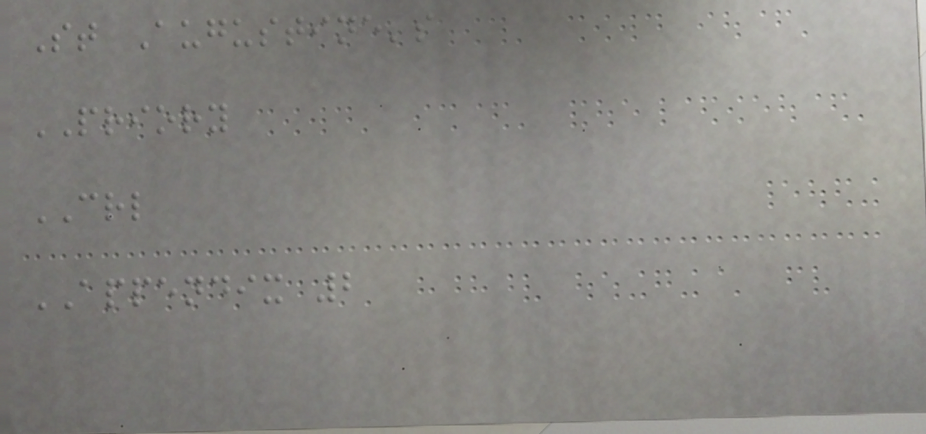St Augustine's
PRIORY
CRL
APPENDIX 2
